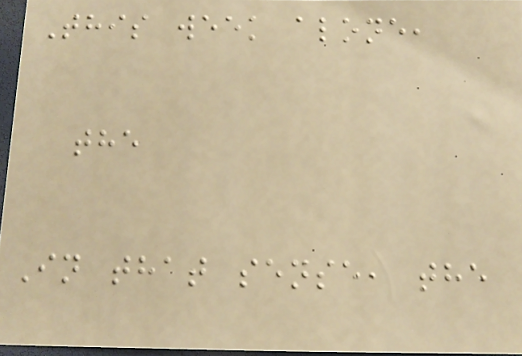This week alone,
the
In that sense, the
